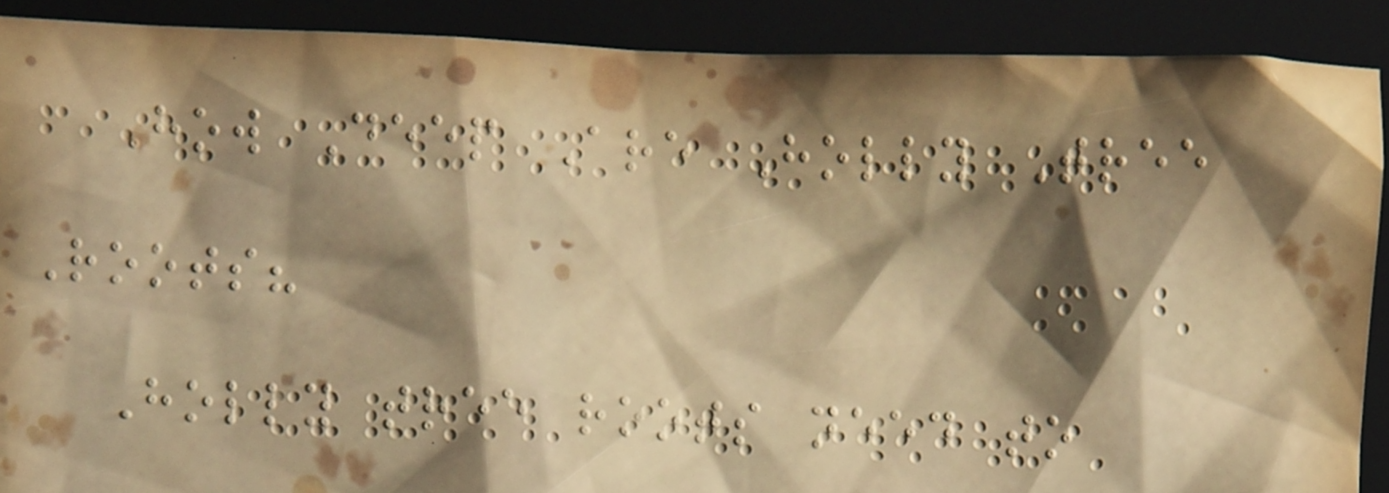How Deep Are Holly Tree
Roots?
Holly tree roots need to
